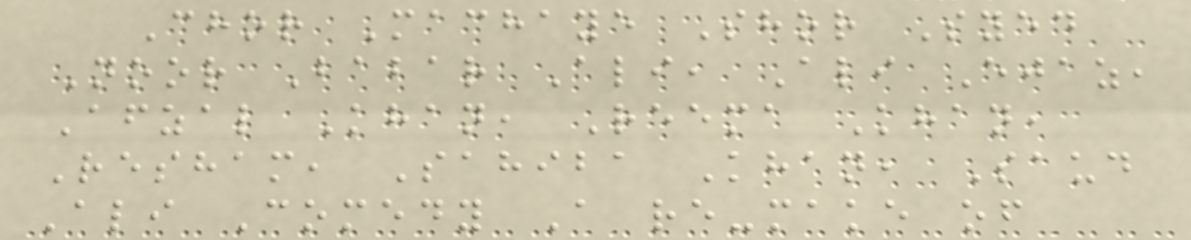Chor Machaye Shor Syed
Noor Babar Ali, Ali Ejaz,
Afzal Khan, Reema Khan,
Resham, Sahiba Khan, Saud
Ali Comedy A re-make of
